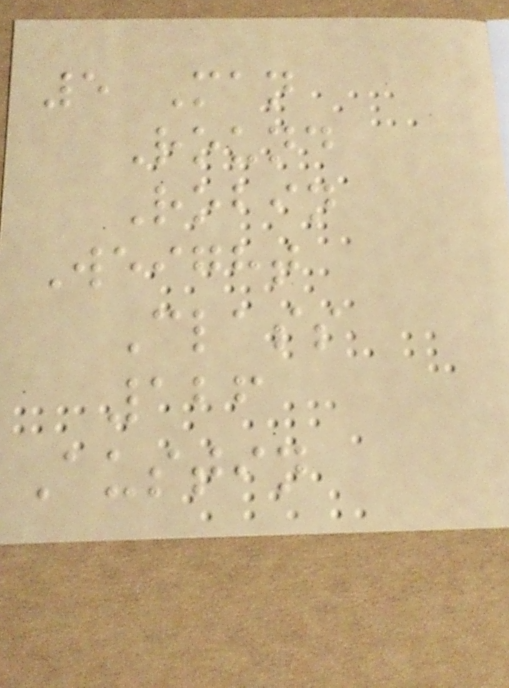5 Man
Round
Robin
Weight
Class
126
Austin
